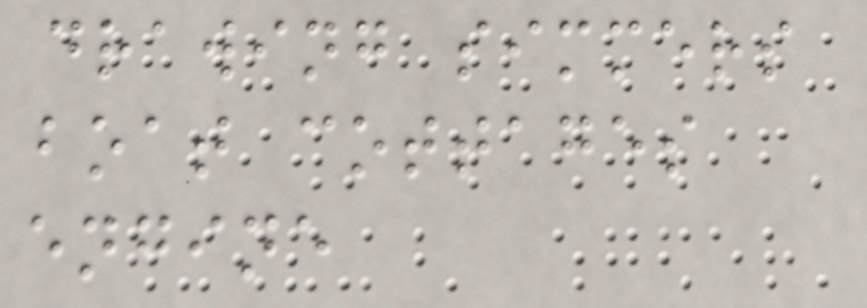drawing simmers
boat cottages
engine
